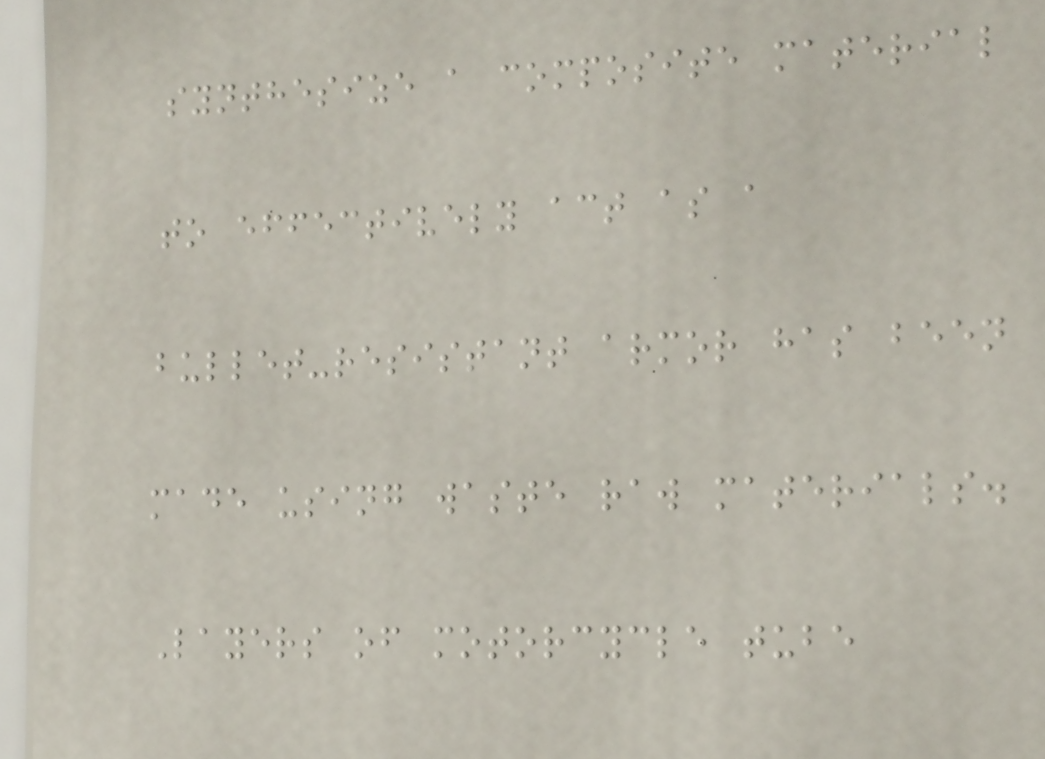synthesize a composite material
to effectively act as a
bullet-resistant armor has been
made using waste raw materials.
Layers of motorcycle tube
